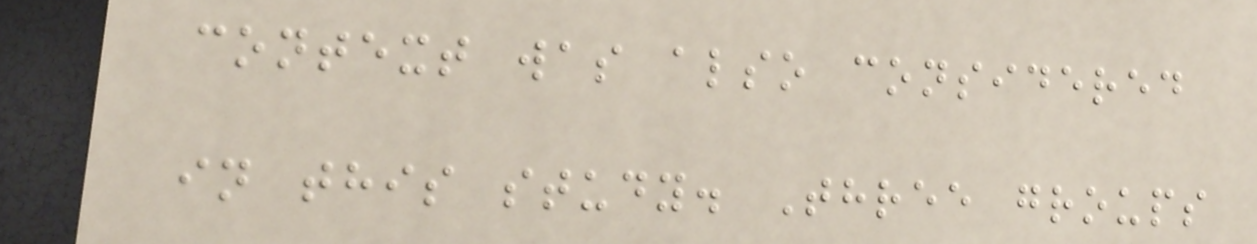context was also considered
in this study. Three groups
